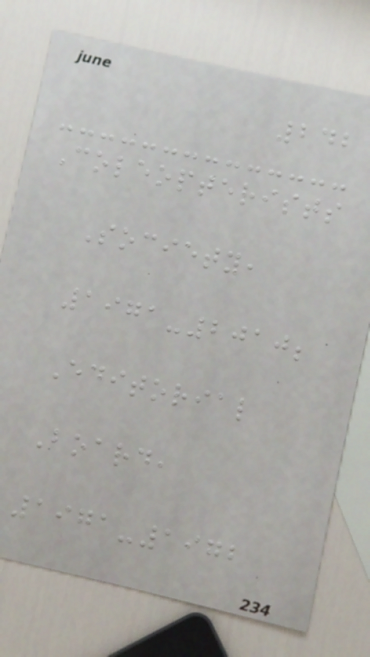242
Coleopterists
Society,
1971-2010;
Editorial
Board,
1971-1972
